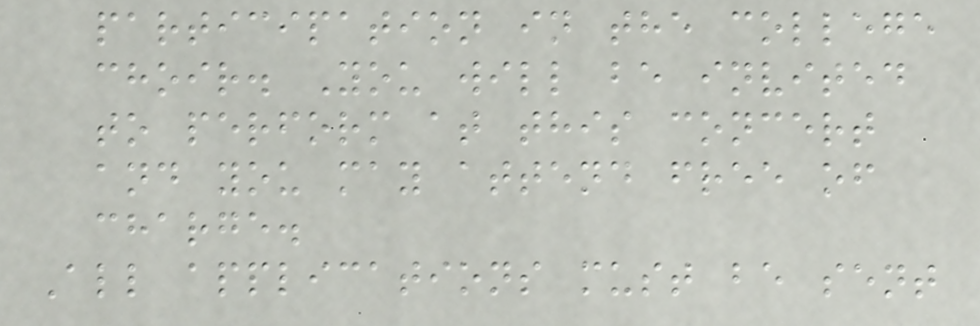participation in the college
choir. You will be invited
to perform at this concert
and you may attend free of
charge.
All applications must be sent
